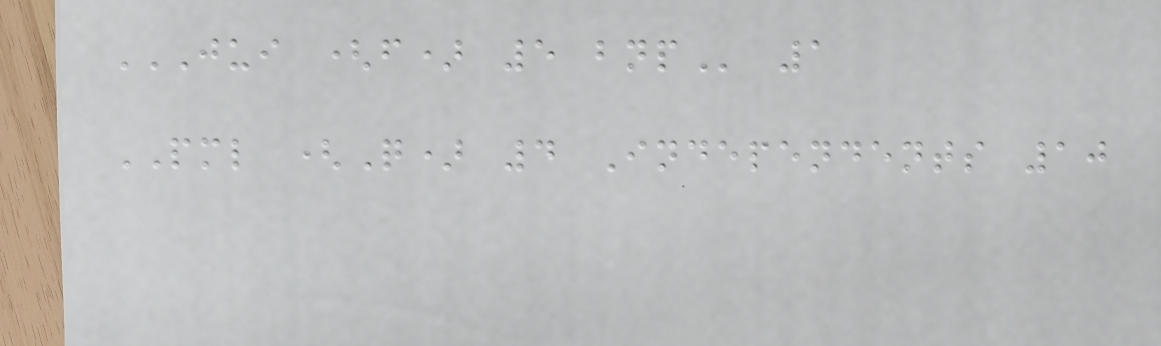JUI (F) 5 BNP 1
PML (Q) 4 Independents 10
